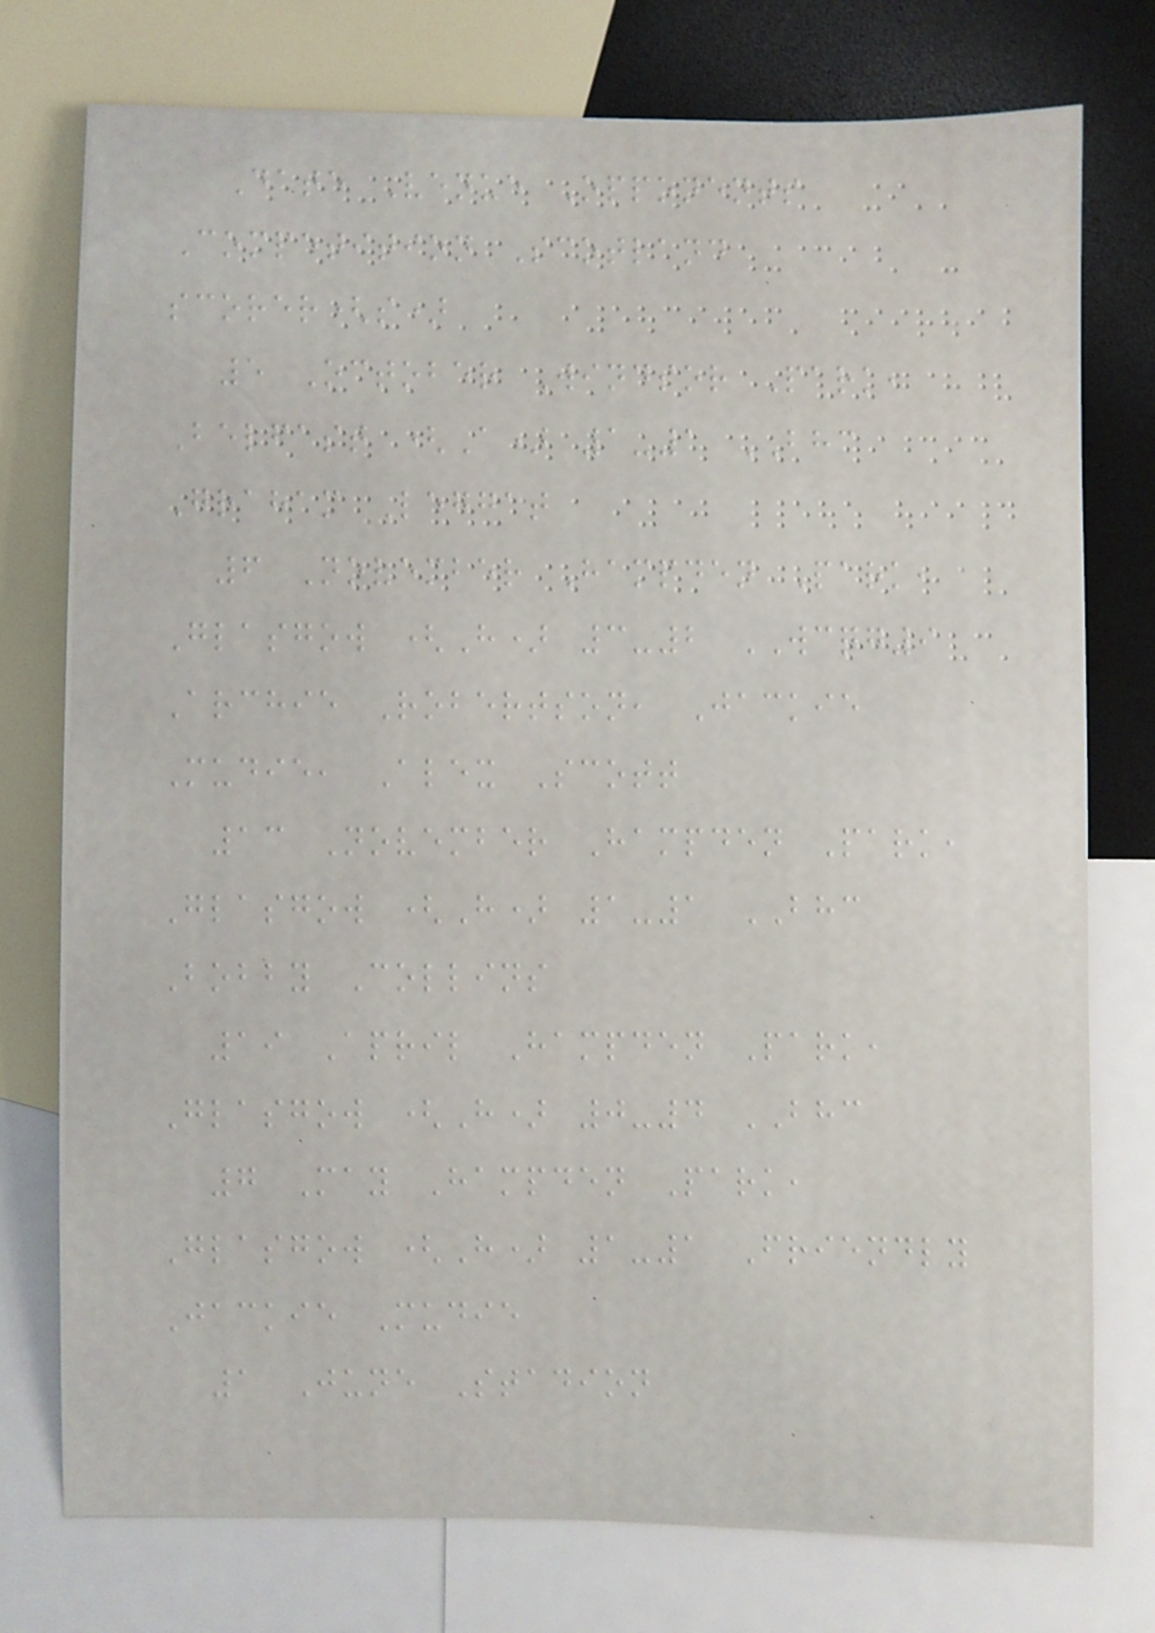Date Venue Opponents
Competition Scotland
scorer(s)
5 October Windsor Park,
Belfast (A) 1-1 BHC
Graham Leggat
6 November Hampden Park,
Glasgow (H) 3-2 WCQG9
Archie Robertson, Jackie
Mudie, Alex Scott
13 November Hampden Park,
Glasgow (H) 1-1 BHC
Bobby Collins
19 April Hampden Park,
Glasgow (H) 0-4 BHC
7 May Hampden Park,
Glasgow (H) 1-1 Friendly
Jackie Mudie
1 June Stadion
